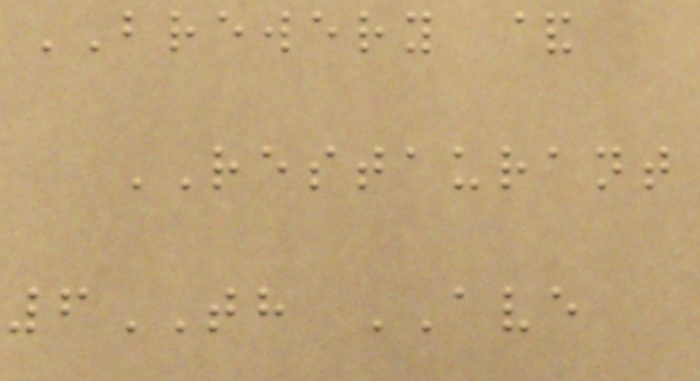BREWERY &
RESTAURANT
6TH AVE
